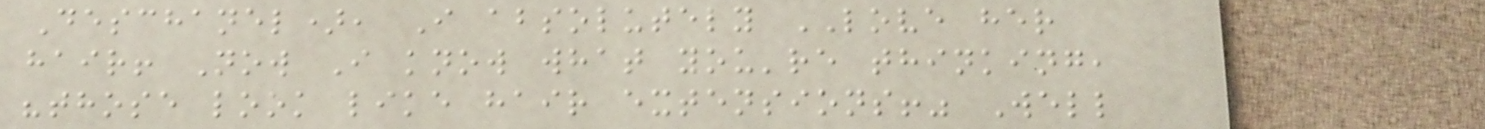Deschanel), I absolutely LOVE her
hair! Now I know what you're thinking,
"those look like hair extensions!" Well
